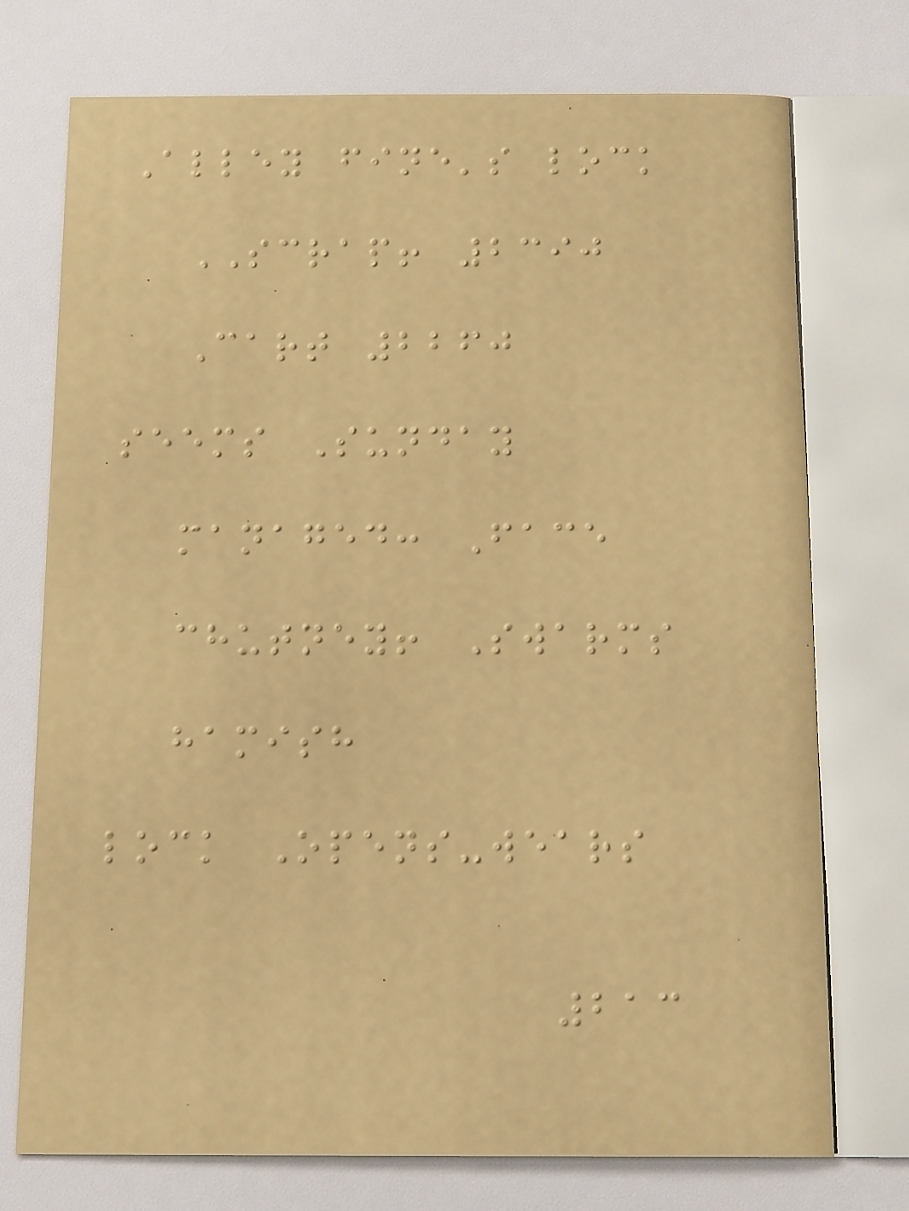Alley fine's lock
SCRAP! 2390
Cart 2260
seems Sunday
managed: Face
chutney! Swarms
hamish
lock Opens-wears
213
